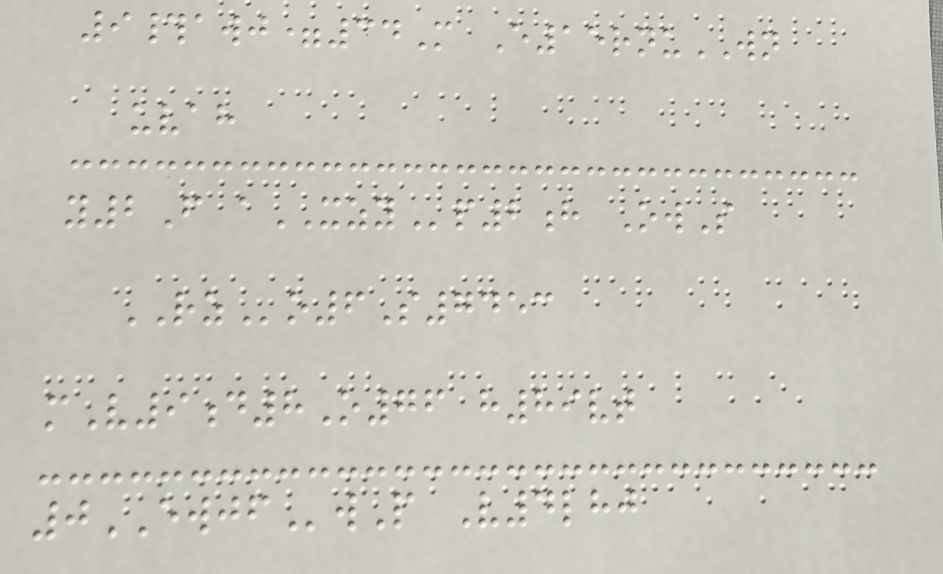9#awj=34M E15rnuWN
uvah
y2F aXZYp2h OwS
RZo6S7453
mV9d8O76 h89vt
0EWJFwP V4lhj
